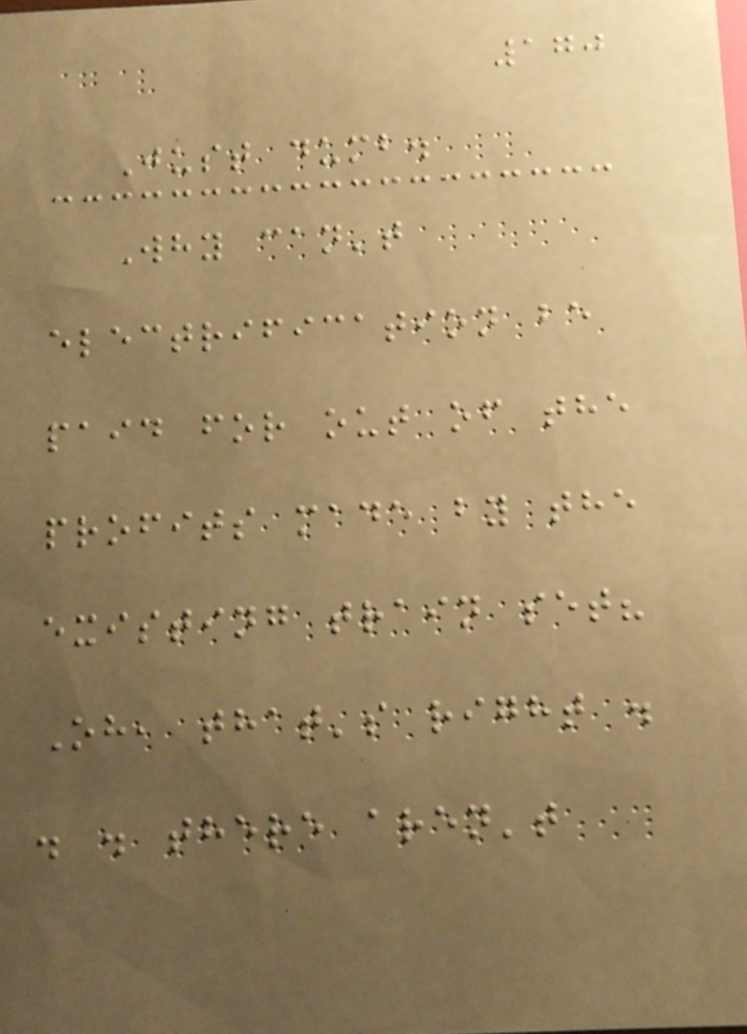170
Just dumb.
Why can't
electrification be
paid for out of the
profits made by the
existing train set?
Oh, that's right .
. . there aren't
